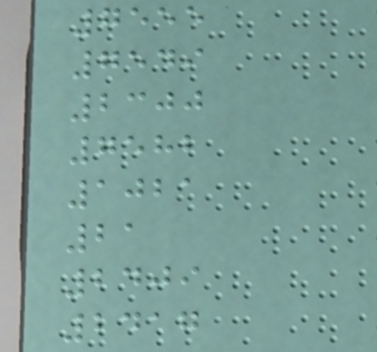7555
7549
2300
7582
1021
21
2409
2417
